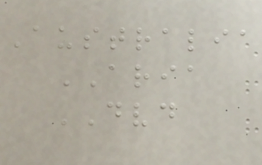Australia
ARIA
DVD
